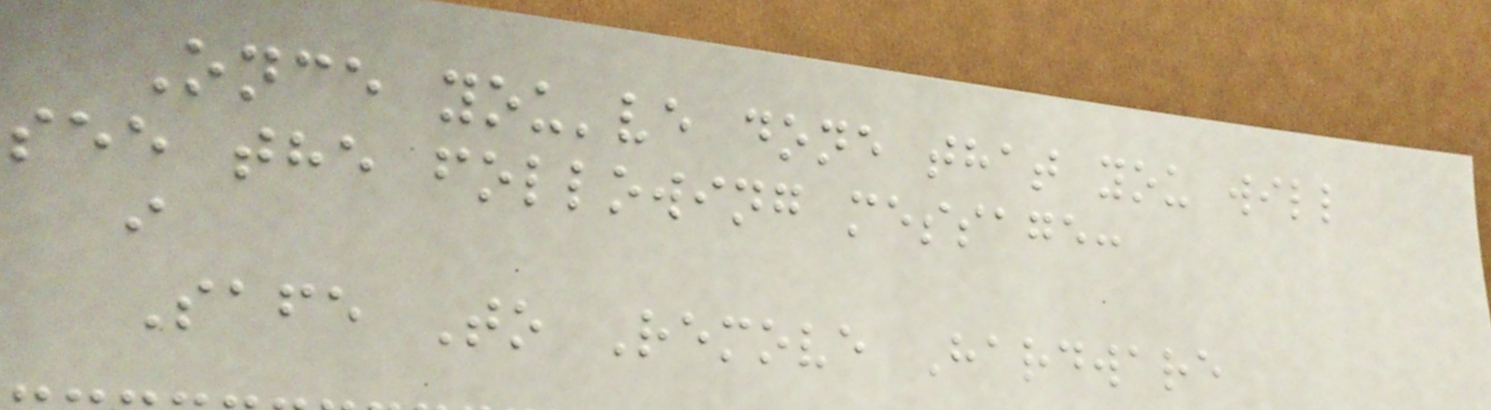Once you've done that you will
see the following message:
i
Safe To Remove Hardware
